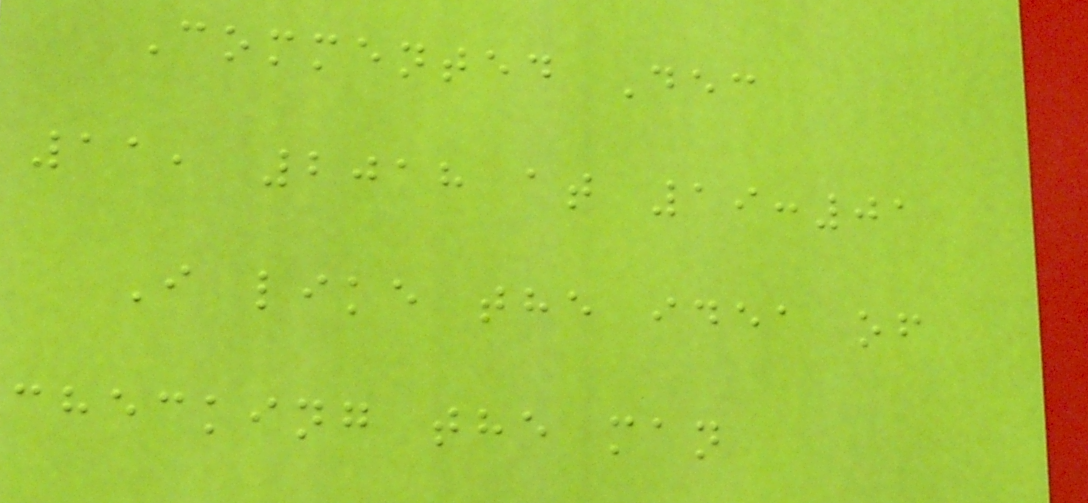Commented Dec
11, 2018 at 19:01
I like the idea of
checking the man
